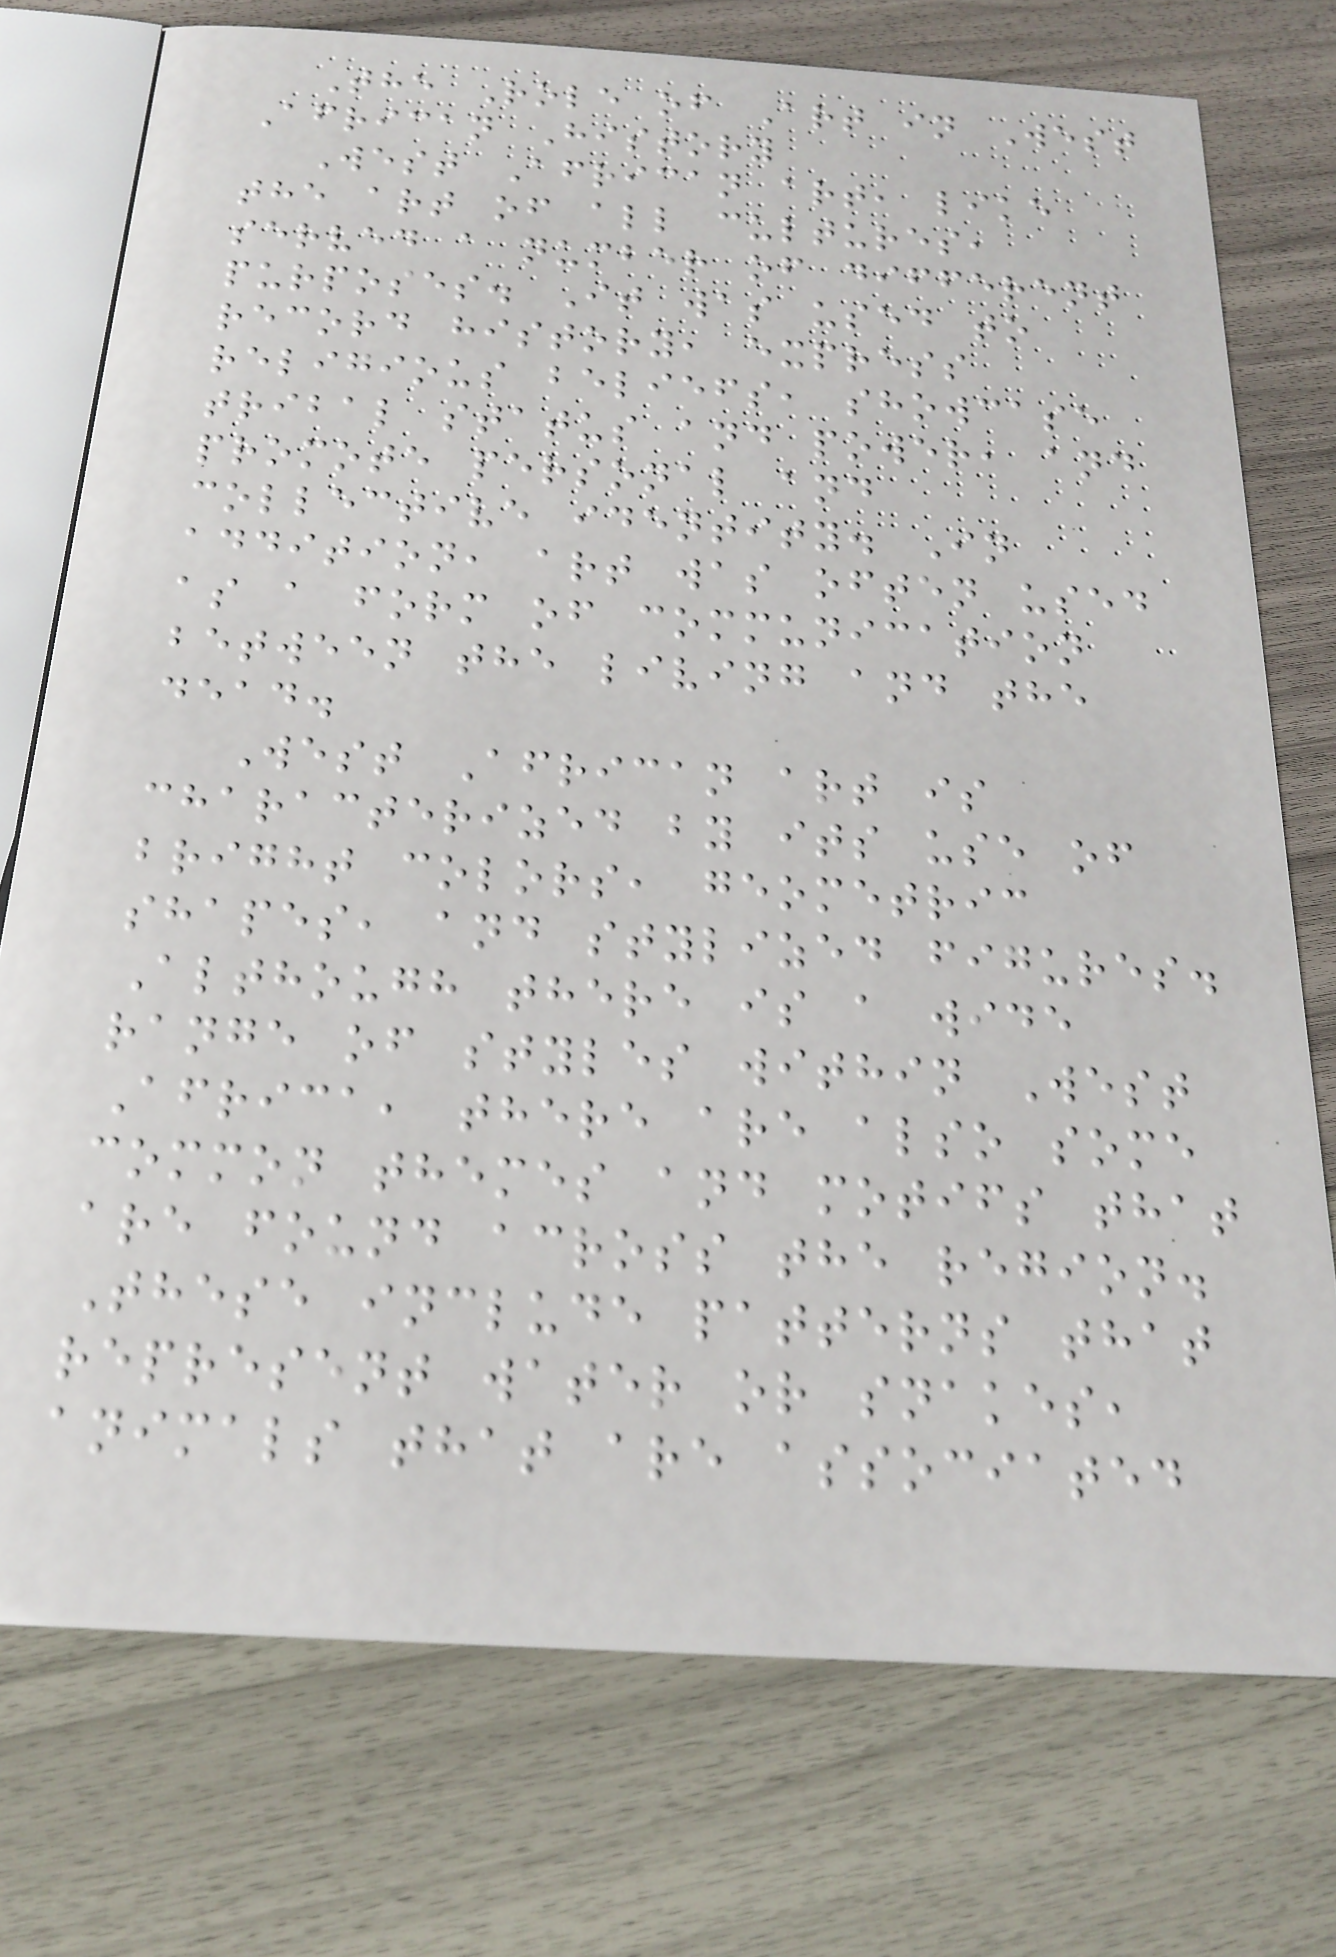The Role of Art in West
African History
West African art, like
the art of all cultures,
served a number of different
purposes. It was used to
record history, express
religious beliefs, showcase
tribal status and power, and
promote personal and
collective identity. In
addition, art was often used
as a form of communication
between the living and the
dead.
West African art is
characterized by its use of
bright colors, geometric
shapes, and stylized figures.
Although there is a wide
range of styles within West
Africa, there are also some
common themes and motifs that
are found across the region.
These include patterns that
represent water or snakes,
animals that are associated
